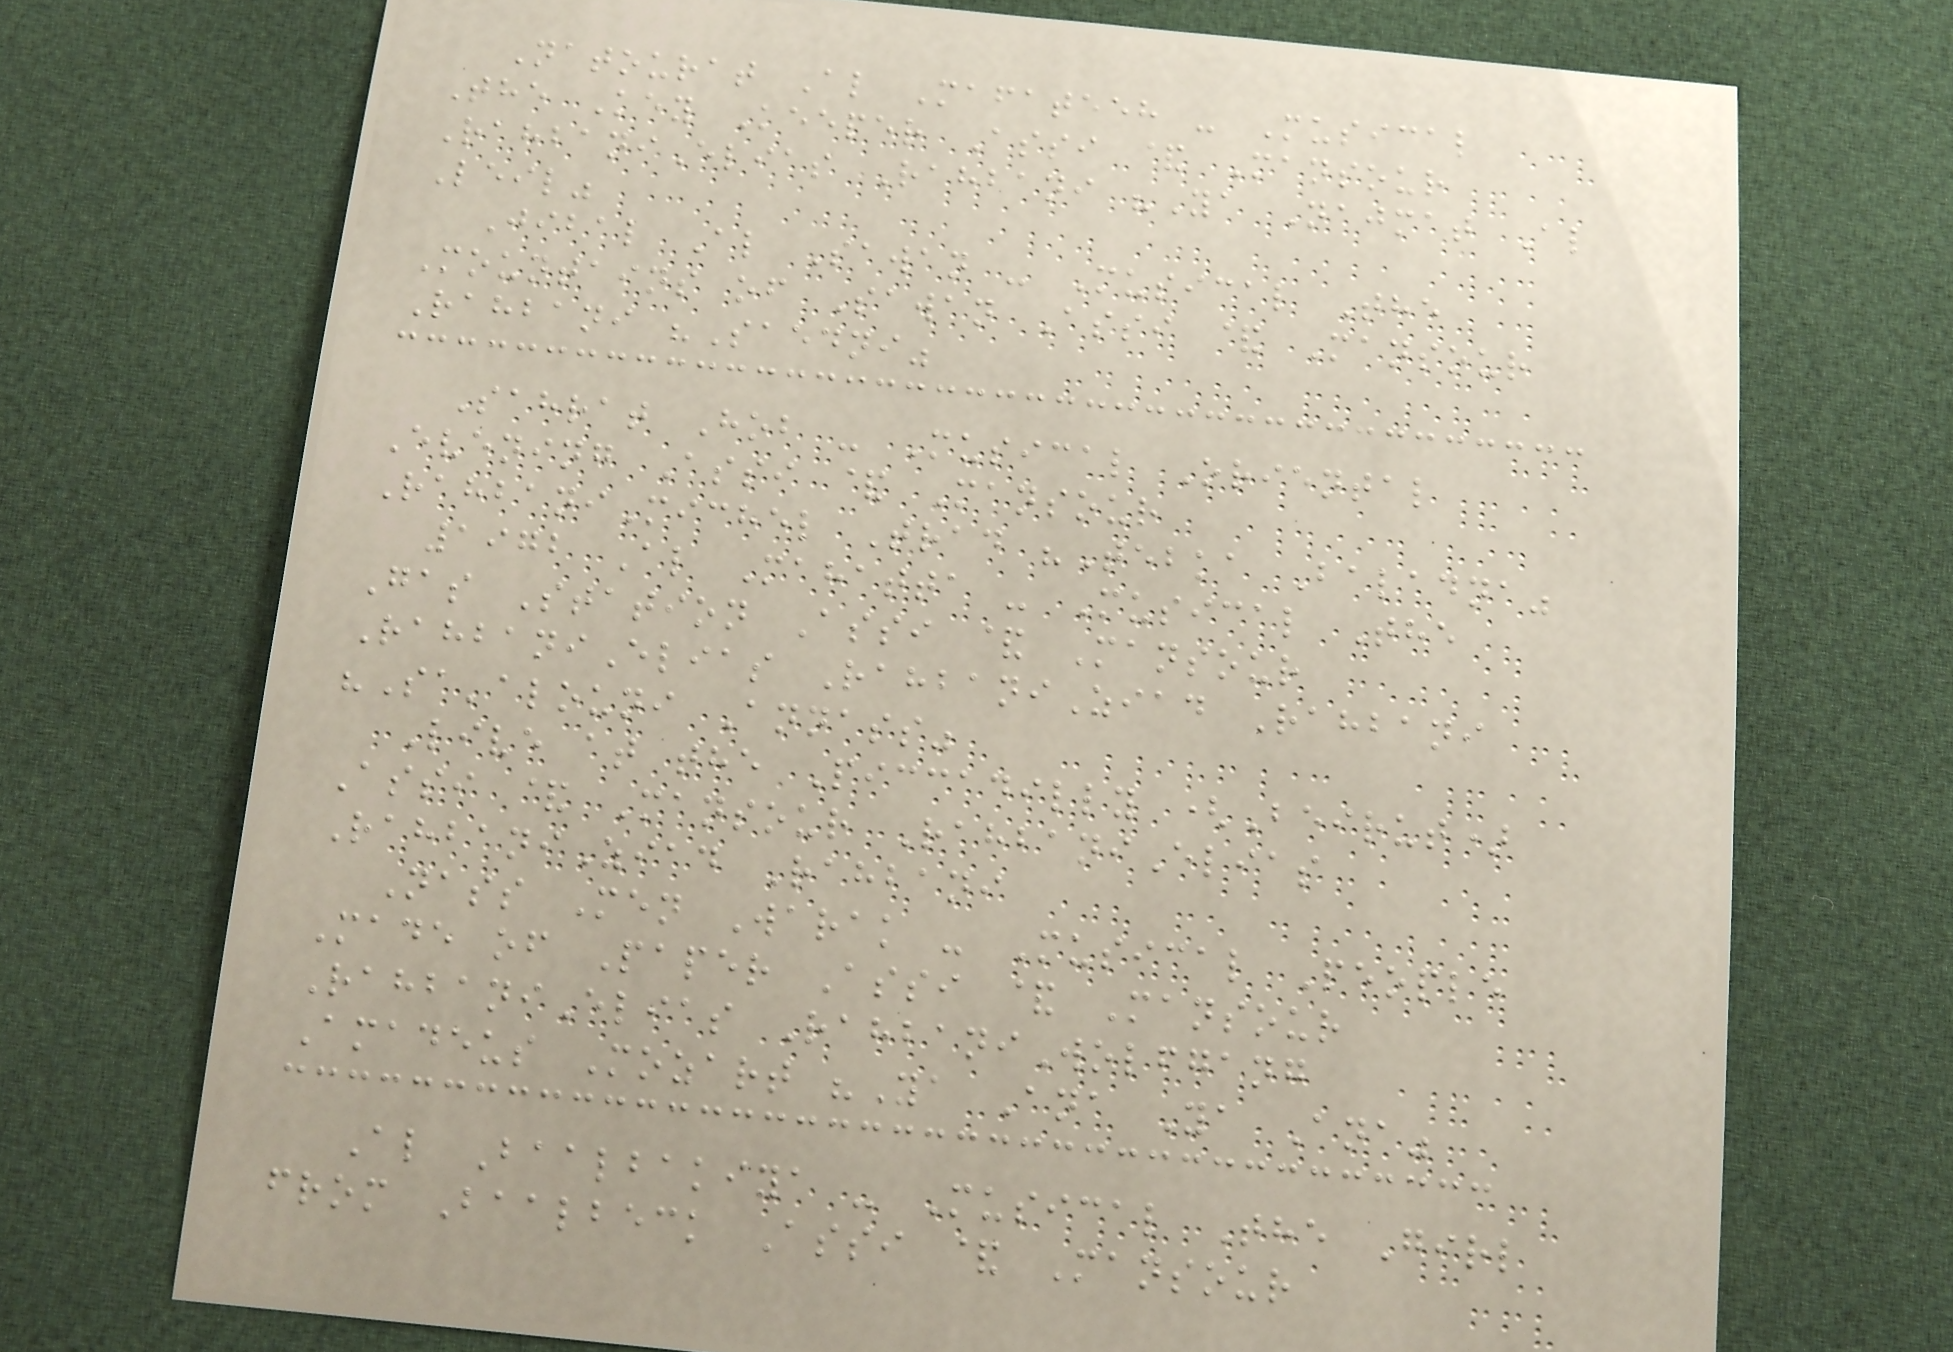Natourat Al Mafateeh - Musical
The Key Keeper Assi & Mansour
RahbaniElias Rahbani "Ya Najmat Al
Leil"
Jibal Al Sawan - Musical The
Mountains of Sawan Assi & Mansour
Rahbani "Saedni"
Sahrat Hob - Musical Oriental
Evening Assi & Mansour
RahbaniMichel Trad "Tebka Baladna"
1972 Al Mahatta - Musical The
Gas Station Assi & Mansour
RahbaniElias RahbaniZiad Rahbani
"Sa'alouni Annass"
Live at the Piccadilly (Beirut)
Assi & Mansour RahbaniElias
RahbaniZiad Rahbani
Nass Men Warak - Musical People
Made of Paper Assi & Mansour
RahbaniElias RahbaniWolfgang
Amadeus Mozart "Ya Ana Ya Ana"
Al Baalbakiya - Musical The Girl
from Baalbeck Assi & Mansour
